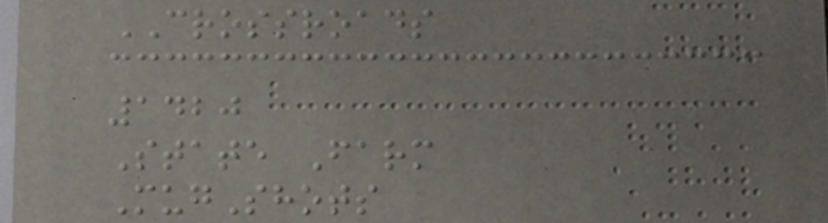CROSSROADS
1420
State Farm
MugShots
